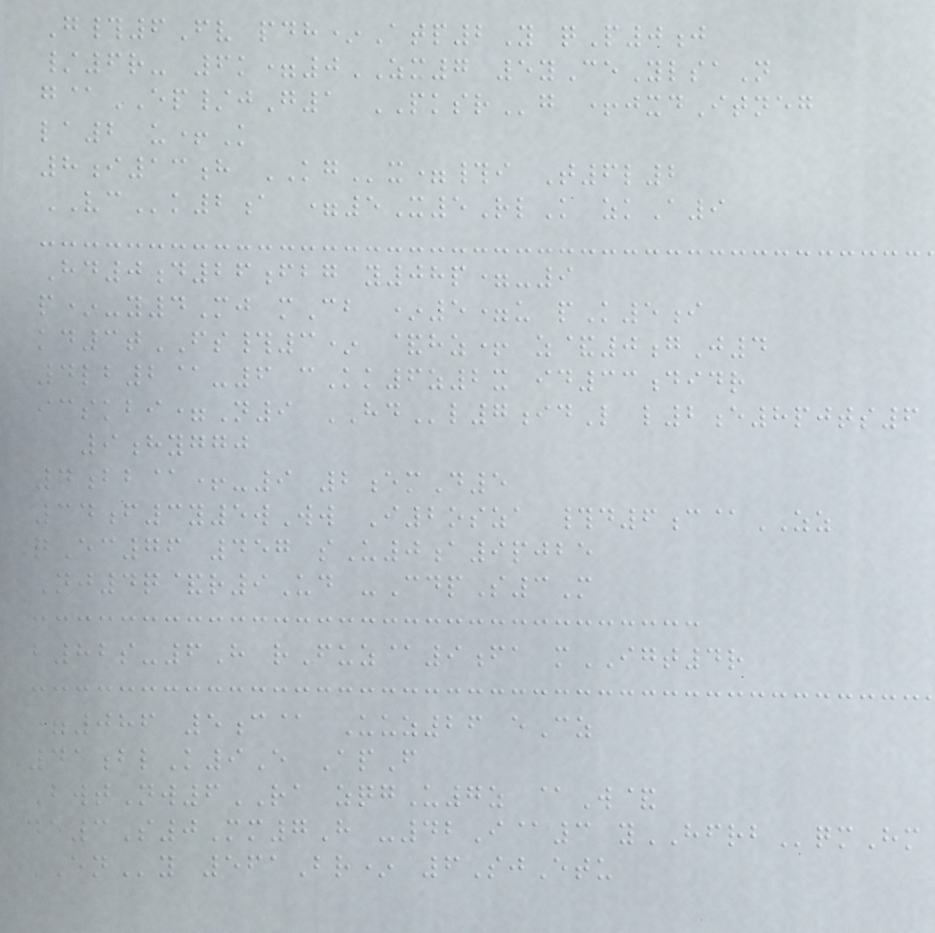G#6Fv pdh*Atp2Y qP0j
/6r- 6k=0ZX7 5yCeYlsaN
g@EP/jG1 PKSRg +jxdItneg
la2 u+K
8i13h KGx=#i T6l2
VCk2a =5X5RlK zkA9
Hd0d26fbg y08p=-9
p*-y4Mj mCb *5=u pK5i
kd3tFS#3* &hz+ z&0gJ4
4lb2@-6 cKk6z2x id33didr
icskbi=N9 HDl7idL l2e8pjts6
9hyggj
4bb@+-9 2emD5
34f3y5wWw I2osza #d6c@ZZ
qEc76 457 sU0a9pjbe
Nj4q&r9Ud -CdpS3M
b82s-6H rFuz@9fa mIGT4r
=086 5c@ Uuz26 eCz
41blK9E ApF
BwtNw6RA zqgU7z @W&
de3S0Mm7H -42I@3 yHFRBqmHm
ENy 561Br* 6SjEtu
